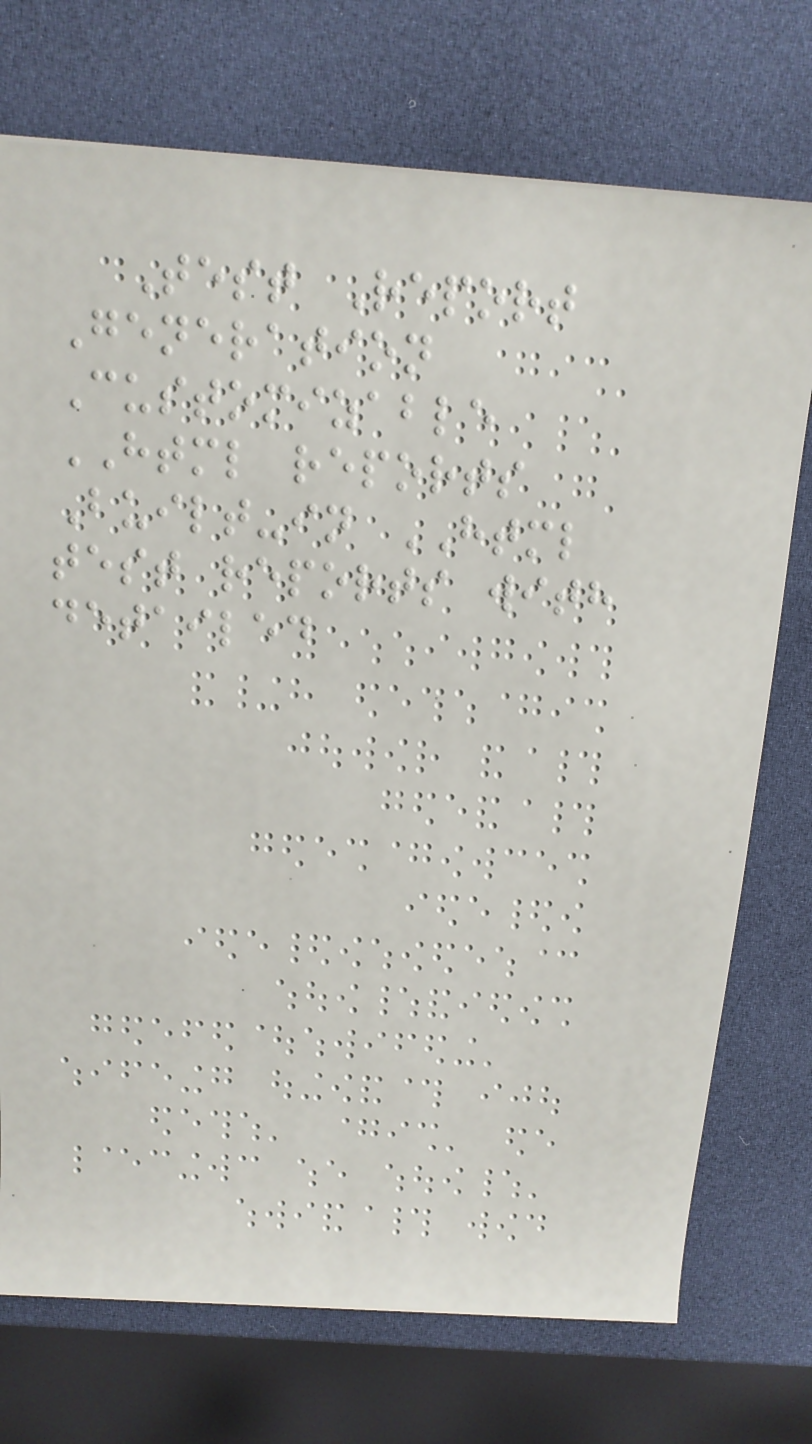Test Report
Generation
Customizable
HTML reports
Built-in HTML
test reports with
detailed
